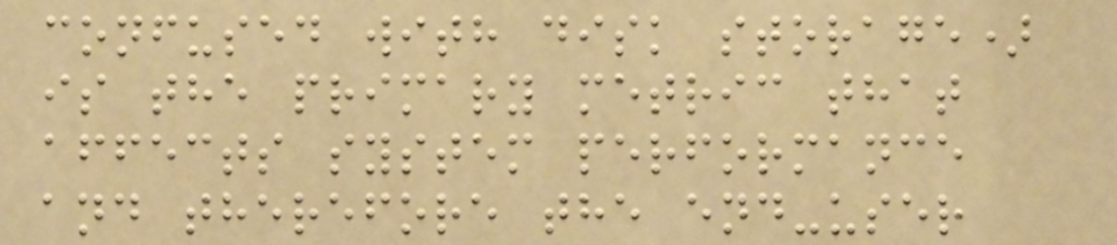confused with disk storage)
is the primary metric that
affects system performance
and therefore the end-user
